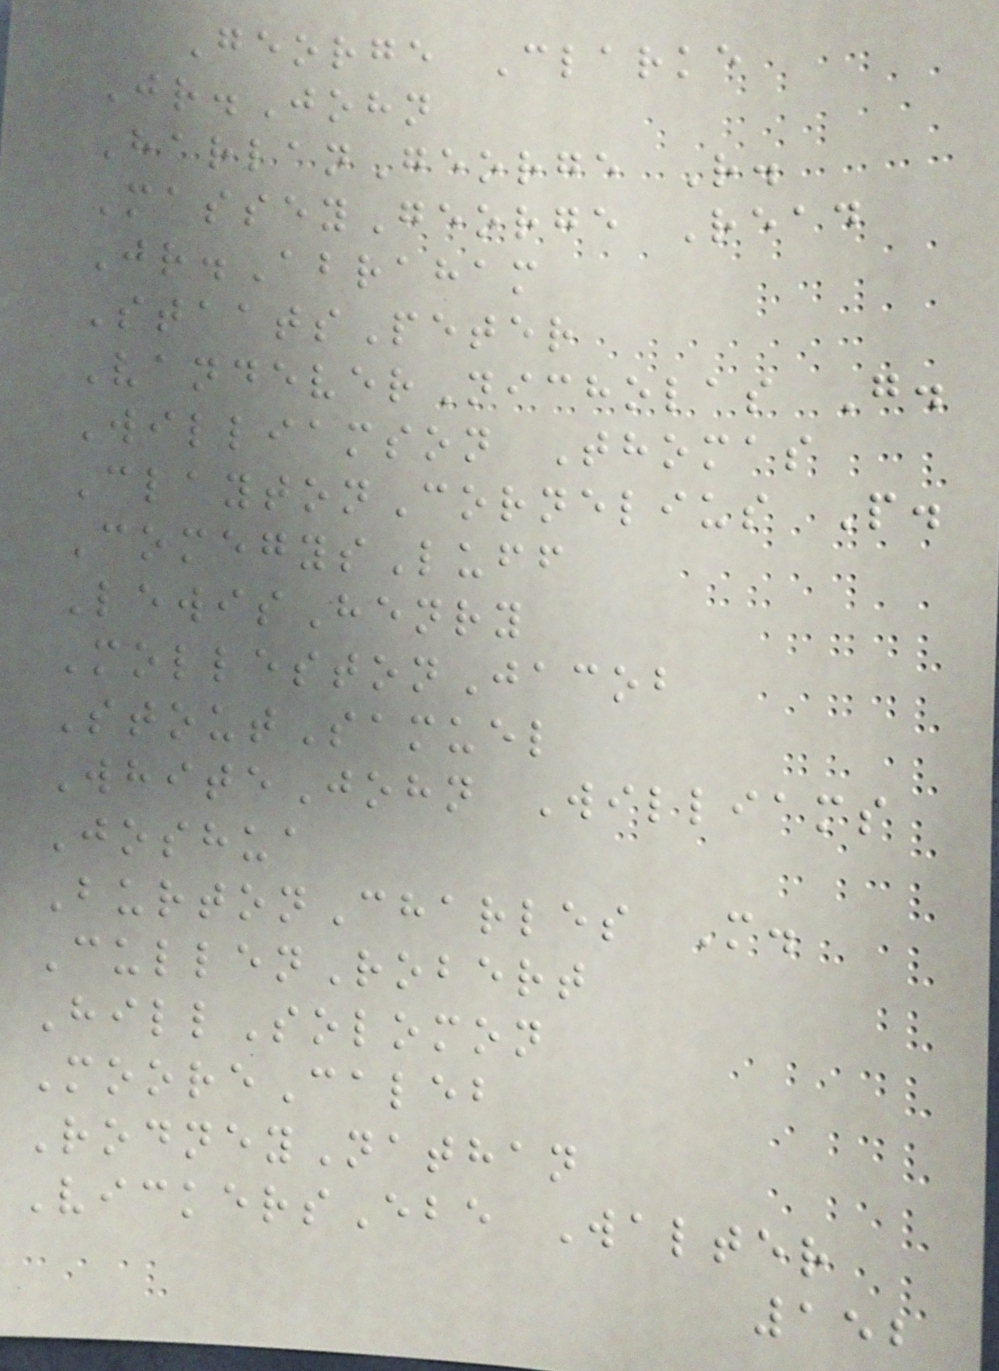George Clarke
Jr.John
HarlanGeorge R.
MasseyGeorge Read
Jr.Abraham
StaatsPeter
VandeverNicholas G.
Williamson Thomas
ClaytonCornelius P.
ComegysLuff
LewisHenry
MollestonJacob
StoutSamuel
WhiteJohn Williams
Joshua
BurtonCharles M.
CullenRobert
HillSolomon
MooreCaleb
RodneyNathan
VickersEbe Walter
152
